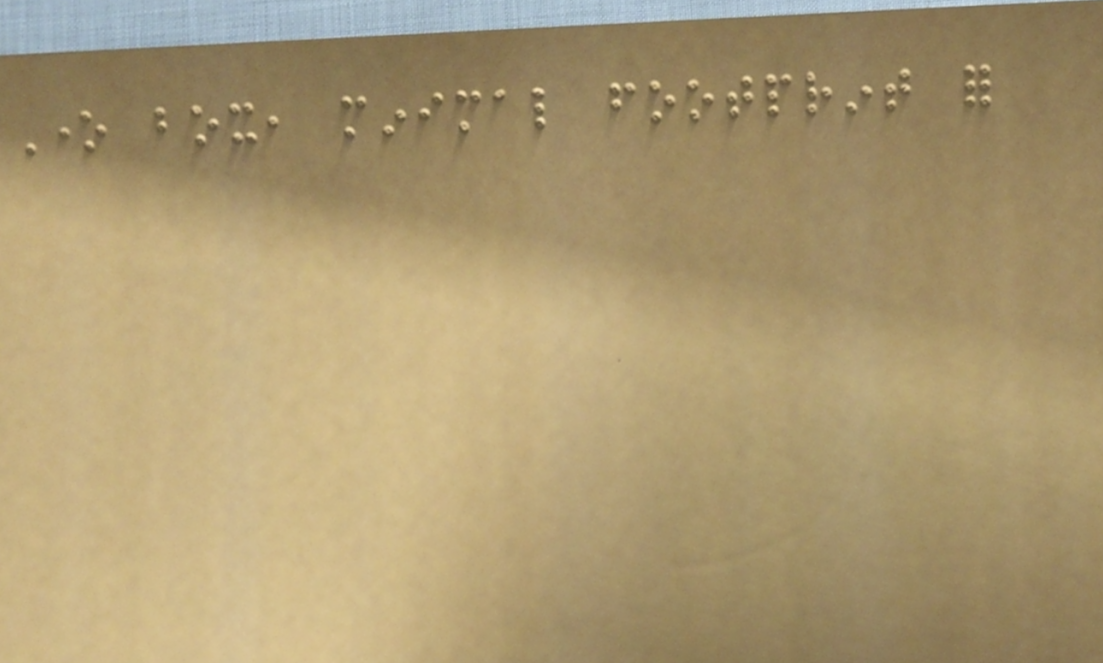One box, minimal footprint for
